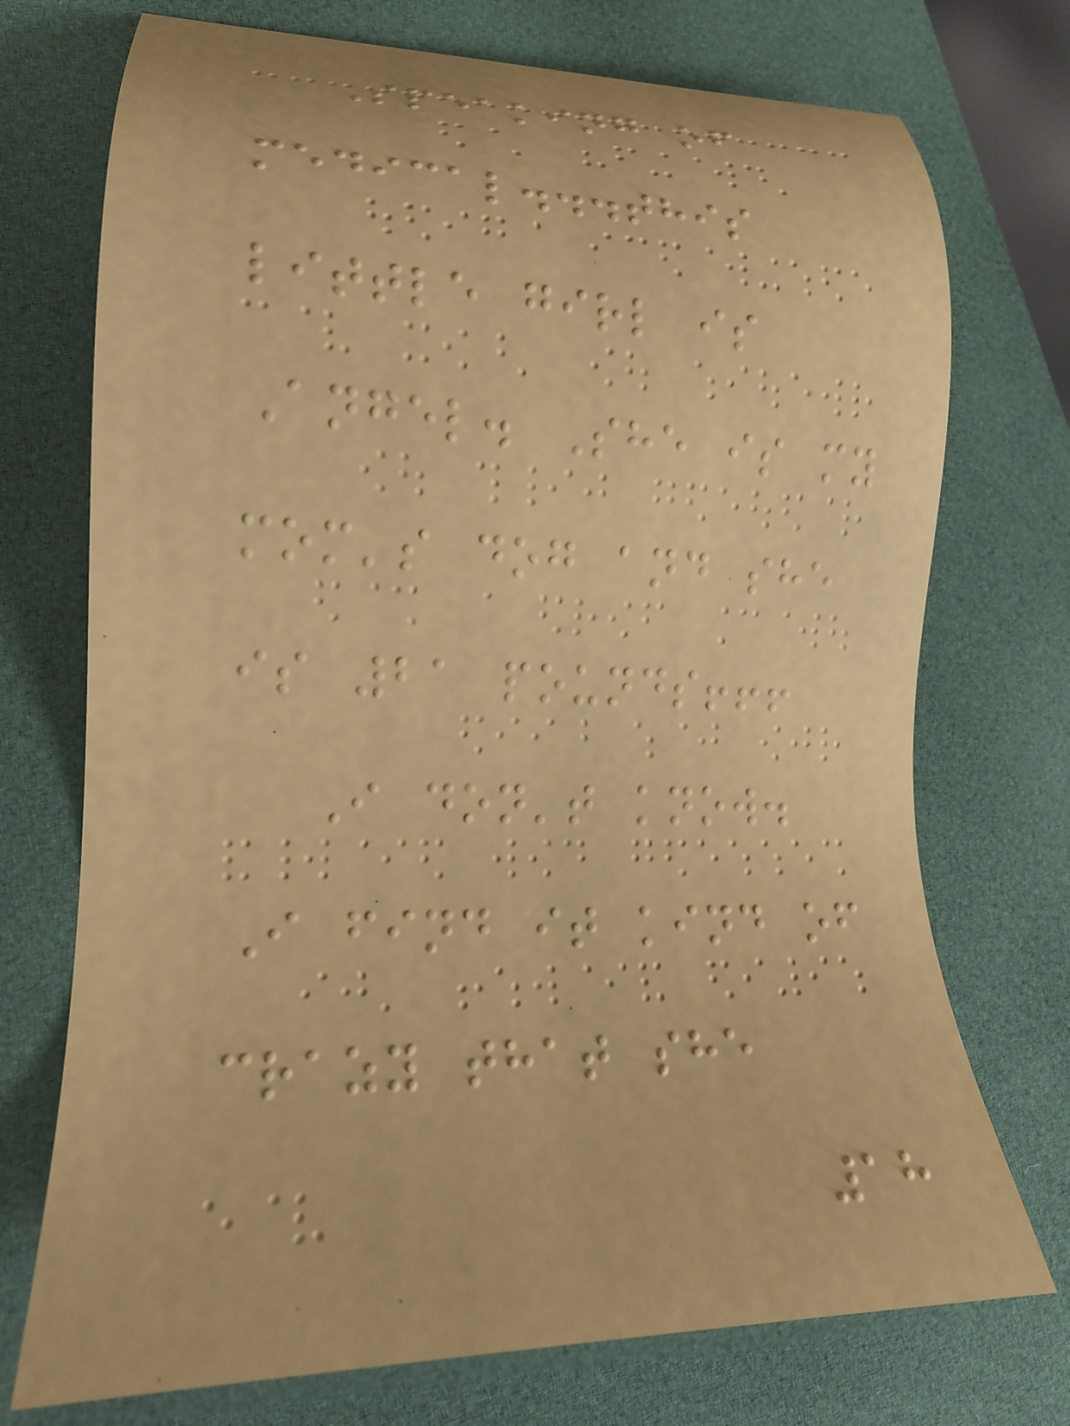Speaking of
medical...this
little girl is
Angel. She is my
mom's dog and she
is 21 pounds!!!
I don't know.
I find it kind of
crazy that she
18
